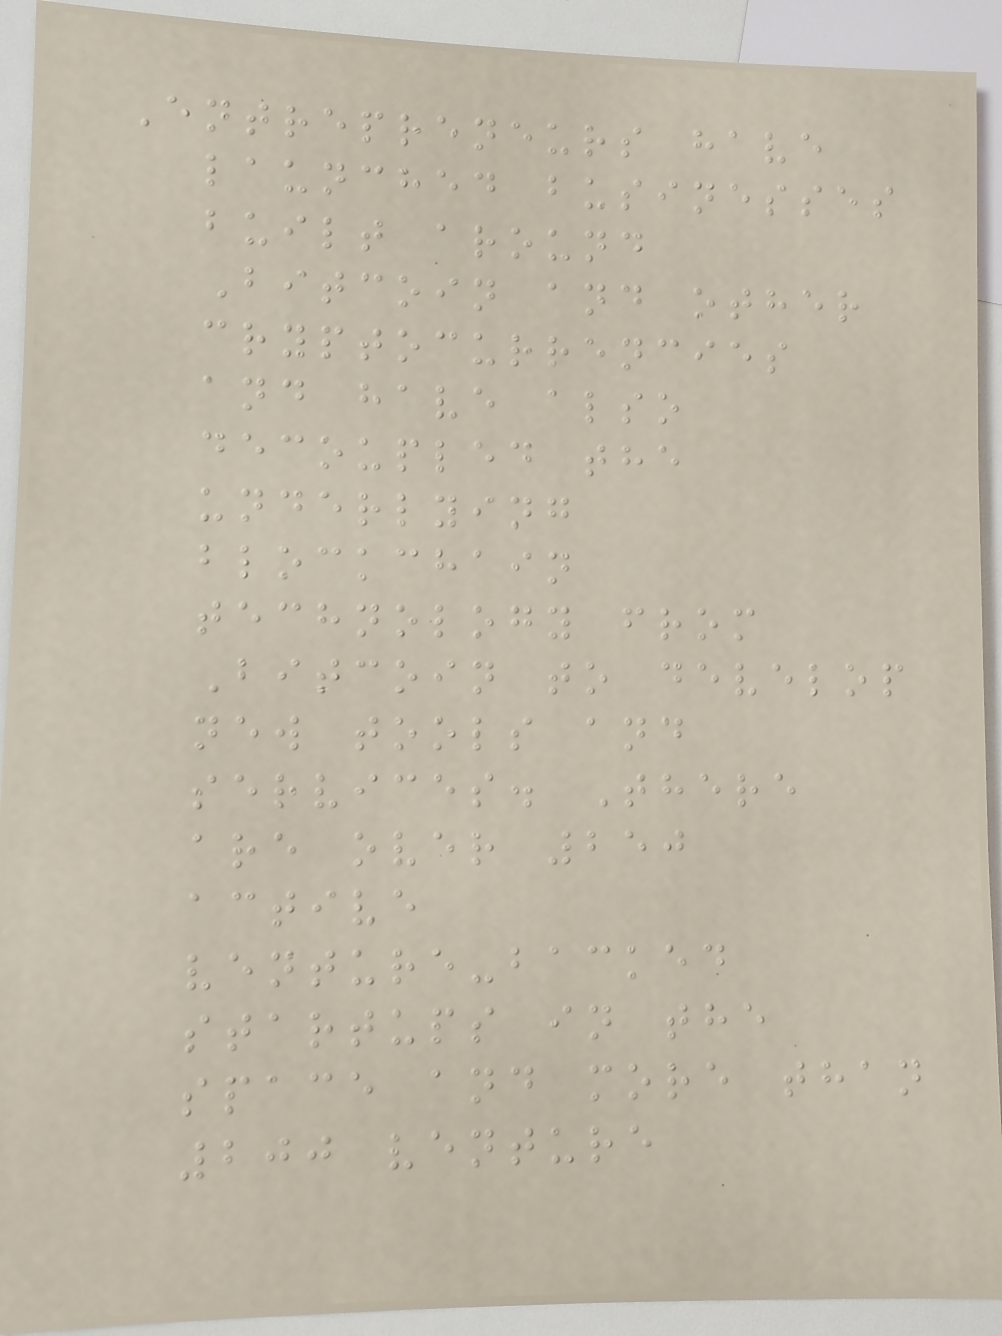Entrepreneurs have
launched businesses
built around
Bitcoin and other
cryptocurrencies
and have also
decoupled the
underlying
blockchain
technology from
Bitcoin to develop
new tools and
services. There
are over 250
active
venture-backed
startups in the
space and more than
200 venture
